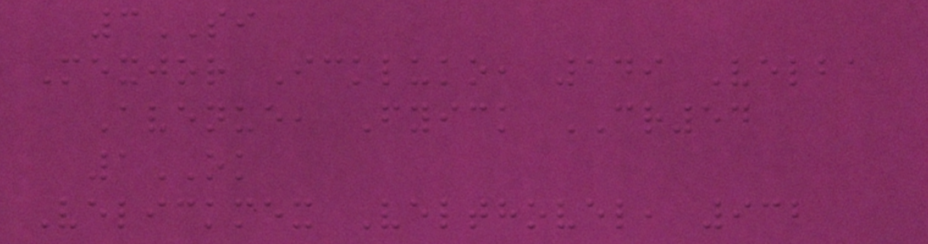3SI
Mexjor Ickluko, 149 Velba
Avenue, Fyick CR54
1OK
Velickmex Velthovel, 932
